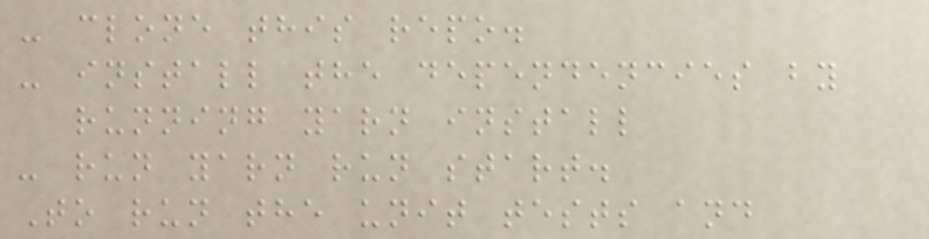- clone this repo.
- install the dependencies by
running yarn install
- run yarn run start.
To run the unit tests and
